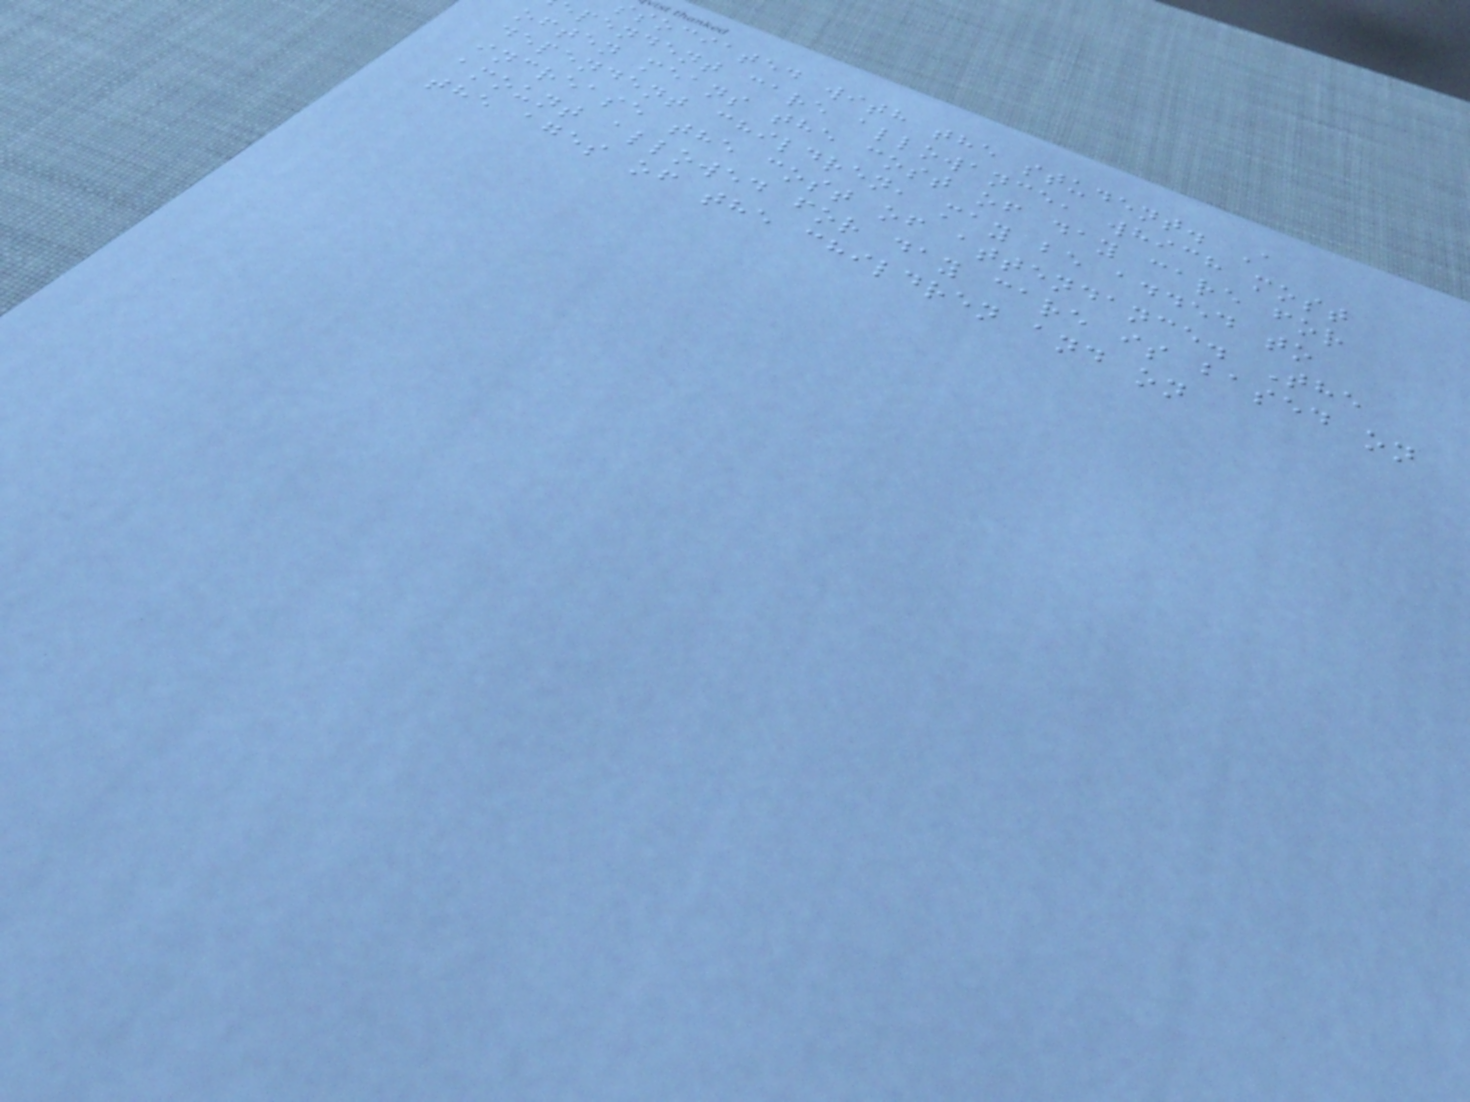ssociated with the student. A
ependent care allowance, which most
often means the cost of day care for
dependent children, may be added to
increase the cost of attendance. The
amount allowed for day care is based on
the ages of the children and on
